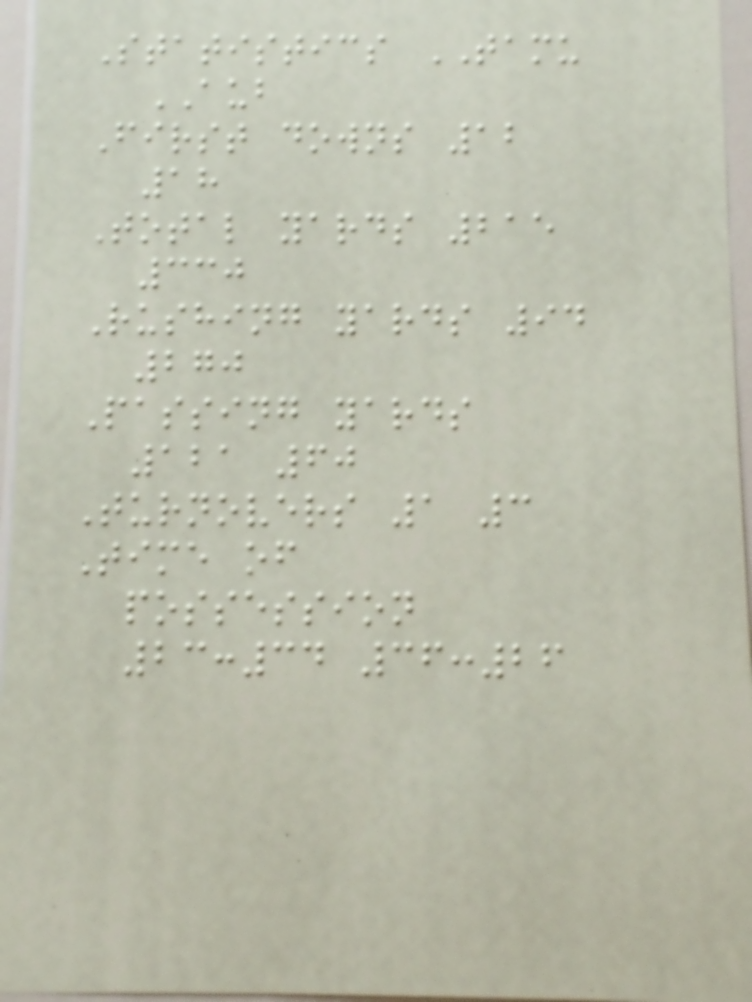Statistics TAMU
AUB
First downs 12
18
Total yards 215
330
Rushing yards 94
270
Passing yards
121 60
Turnovers 1 3
Time of
possession
23:34 36:26
